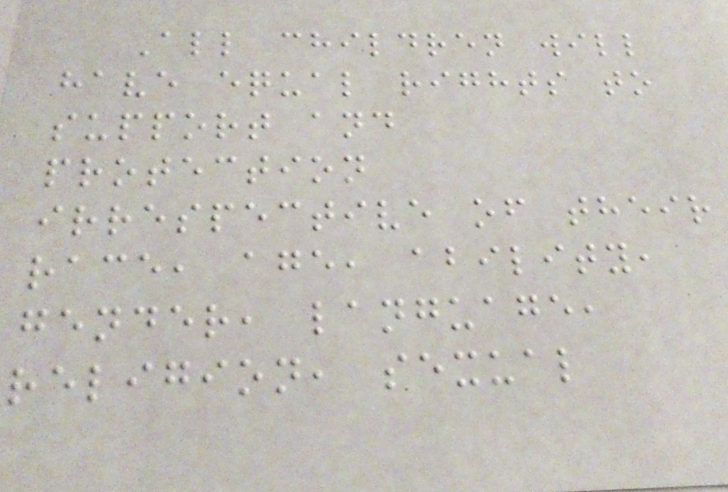All children will
have equal rights to
support and
protection
irrespective of their
race, age, ability,
gender, language,
religion, sexual
